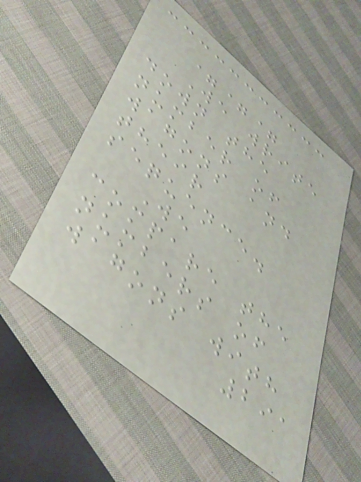===
We write
down the
number of
wagons and
their
sequence.
We
compare the
numbers of
wagons with
291
